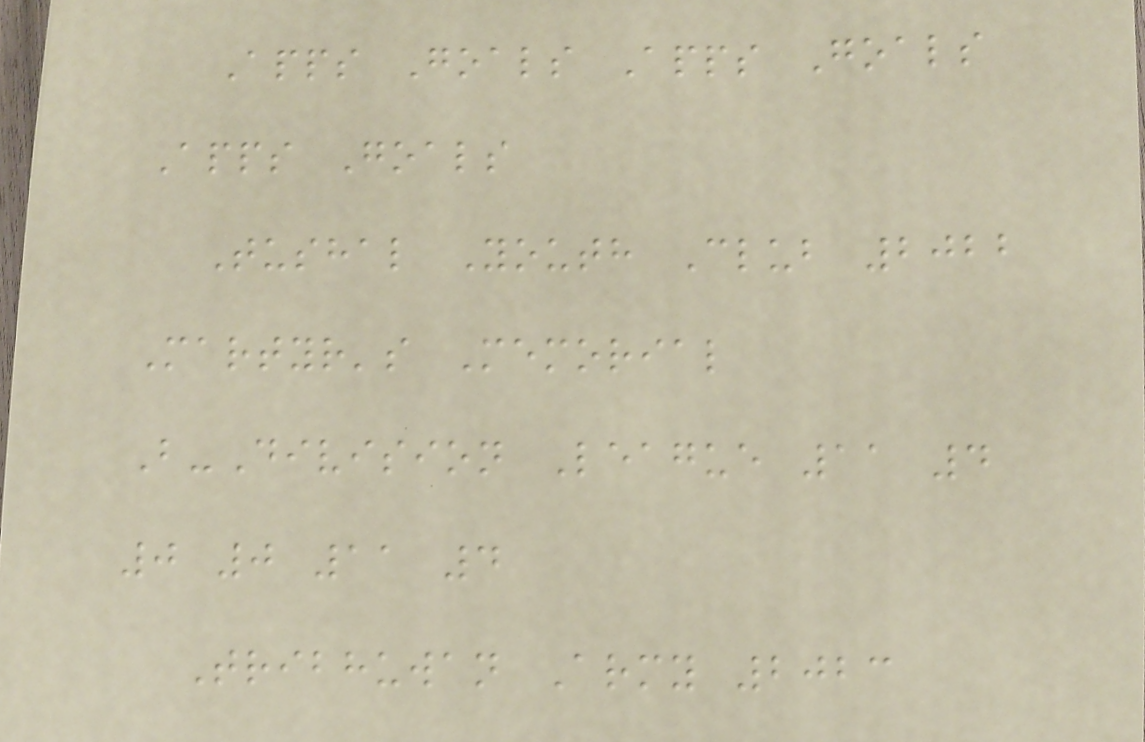Apps Goals Apps Goals
Apps Goals
Tushal Youth Club 2022
Martyr's Memorial
B-Division League 11 4
0 0 11 4
Tribhuwan Army 2023
